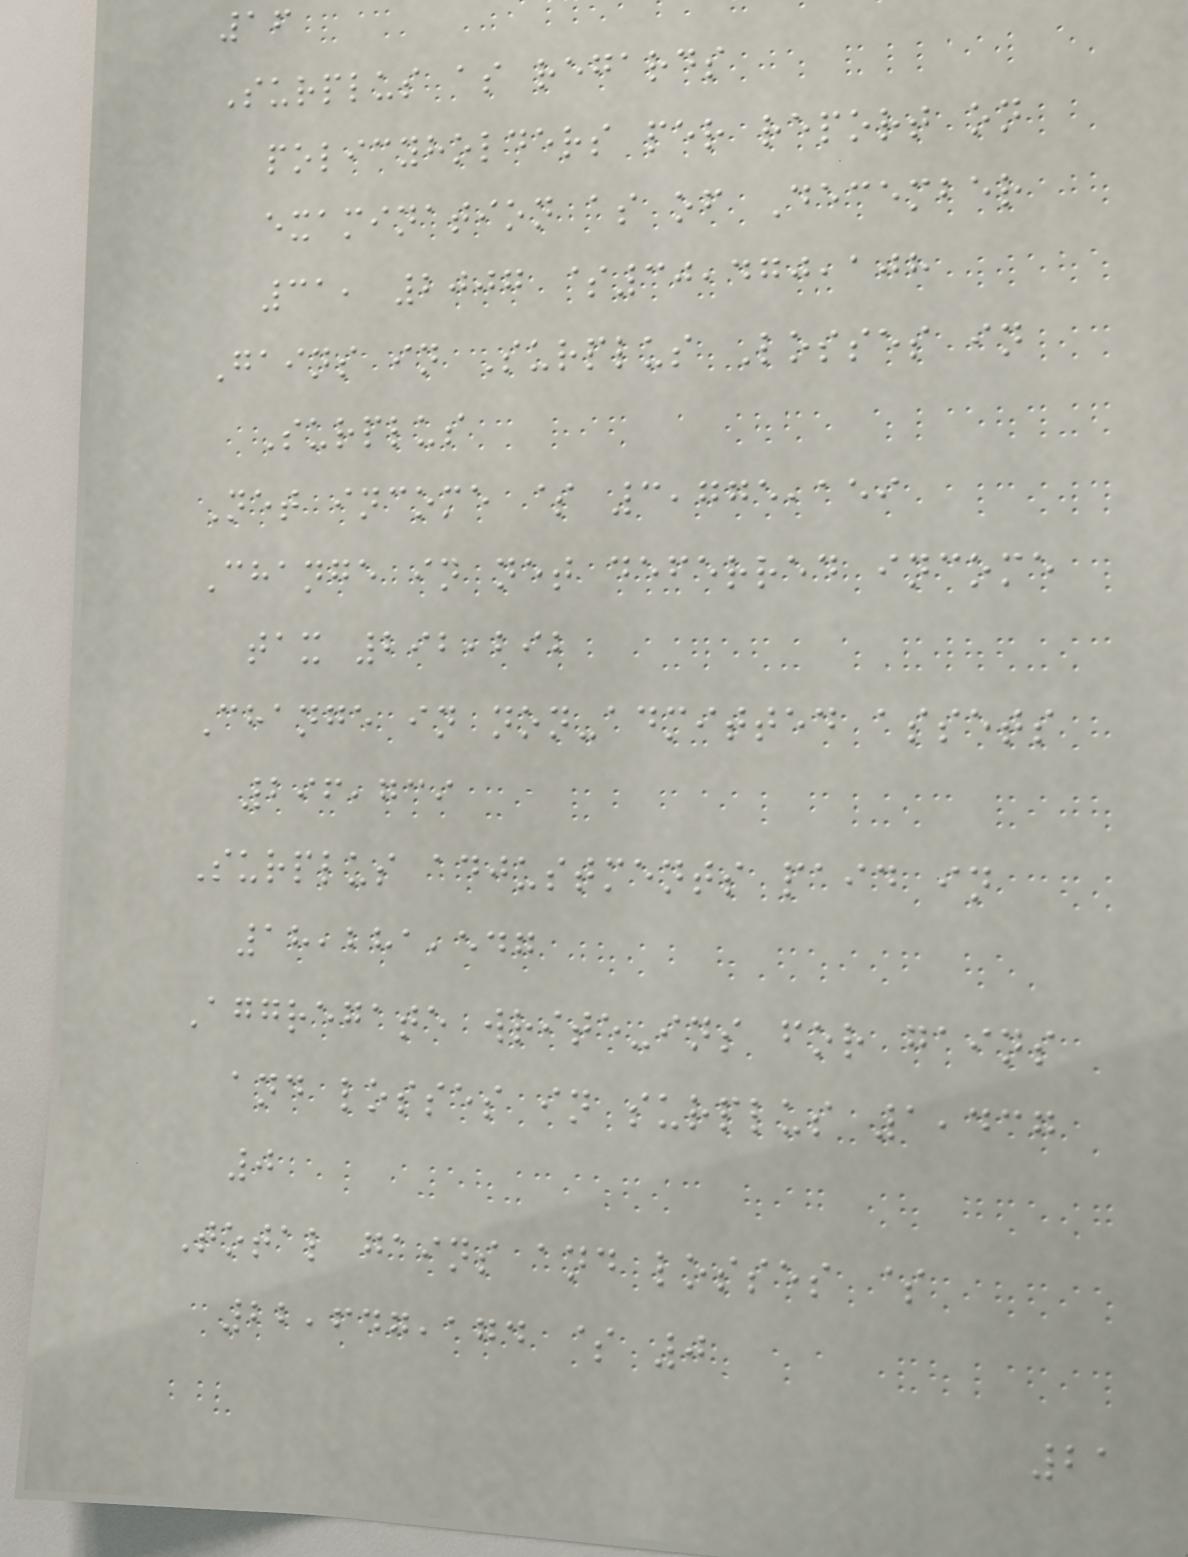16
Surplus as regards
policyholders per report on
examination as of December
31, 2007 $30,470,108
Gains in Surplus Losses in
Surplus
Net income $ 3,775,159
Change in net deferred income
tax 292,292
Change in non-admitted assets
296,739
Surplus adjustments paid in
18,281,547
Aggregate write-ins for gains
and losses in surplus 1,437
0
Total gains and losses $
22,647,174 $ 0
21
